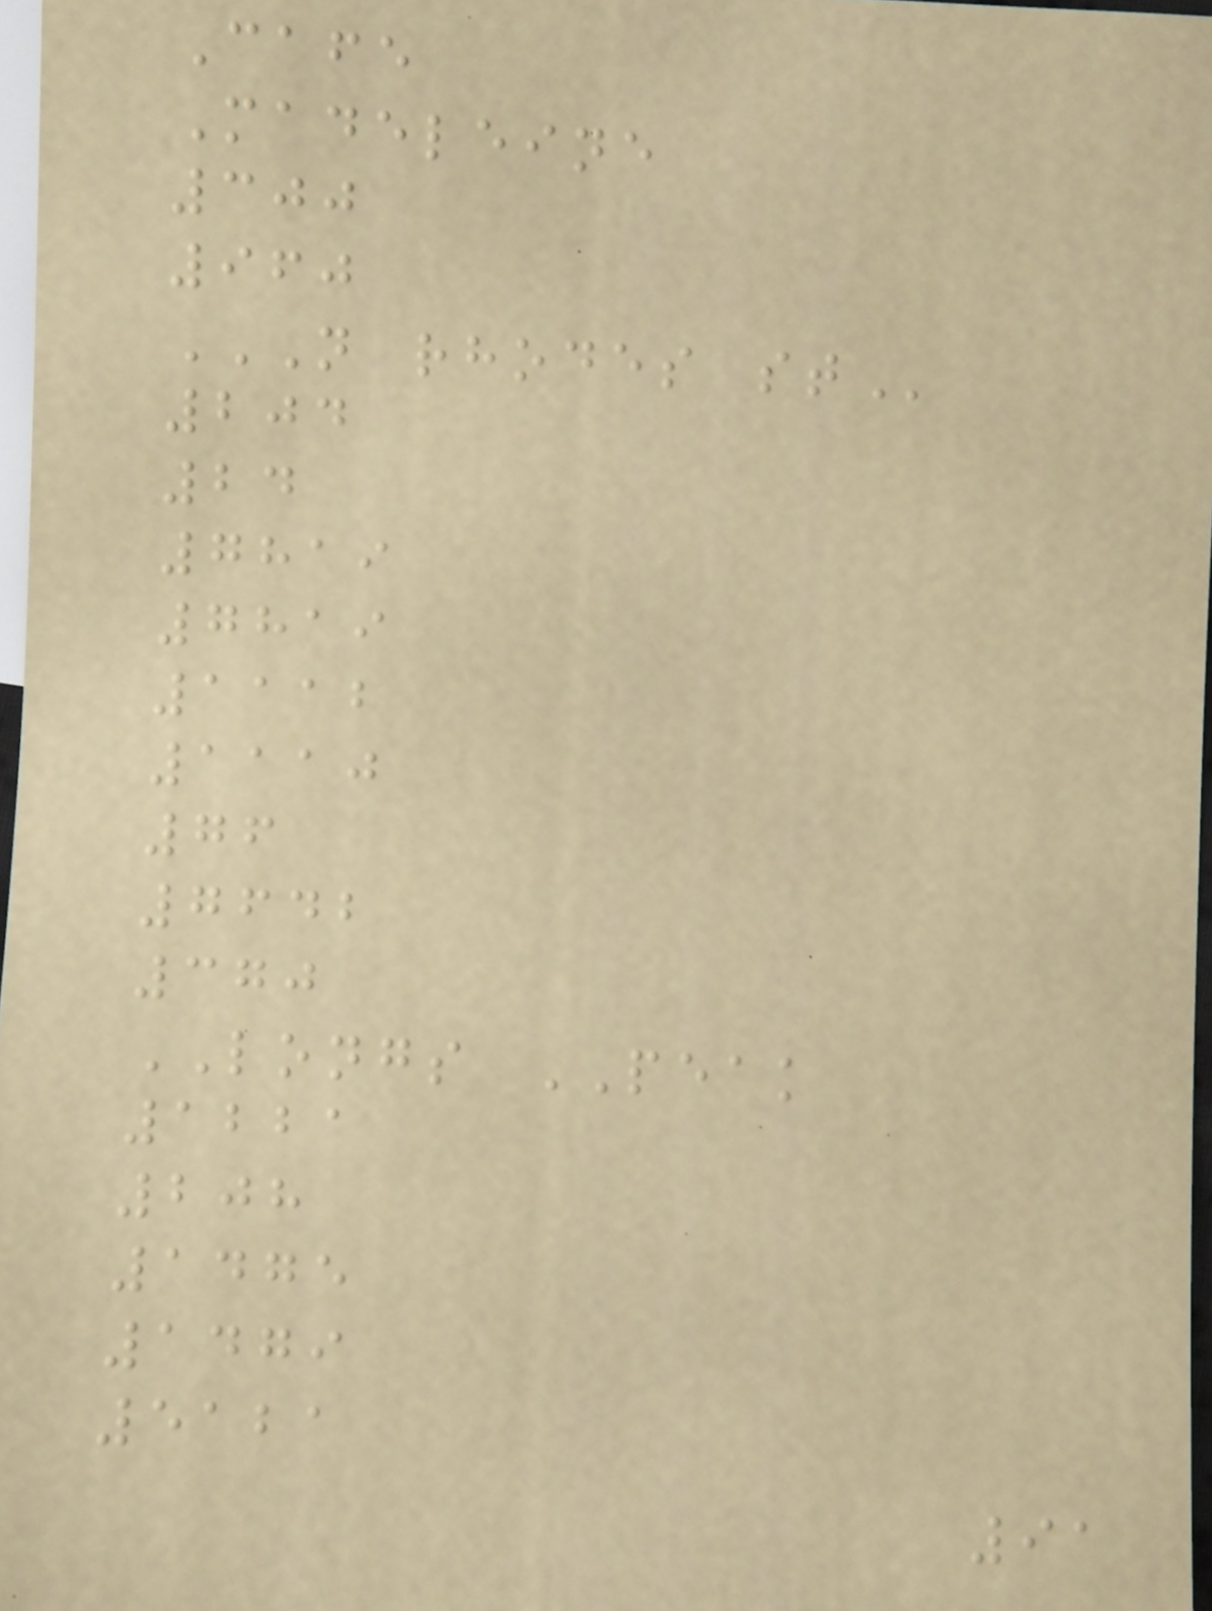Cafe
Madeleine
300
960
N RHODES ST
204
24
7819
7819
1112
1110
76
7642
370
LONGS PEAK
1221
208
1475
1479
5121
91
